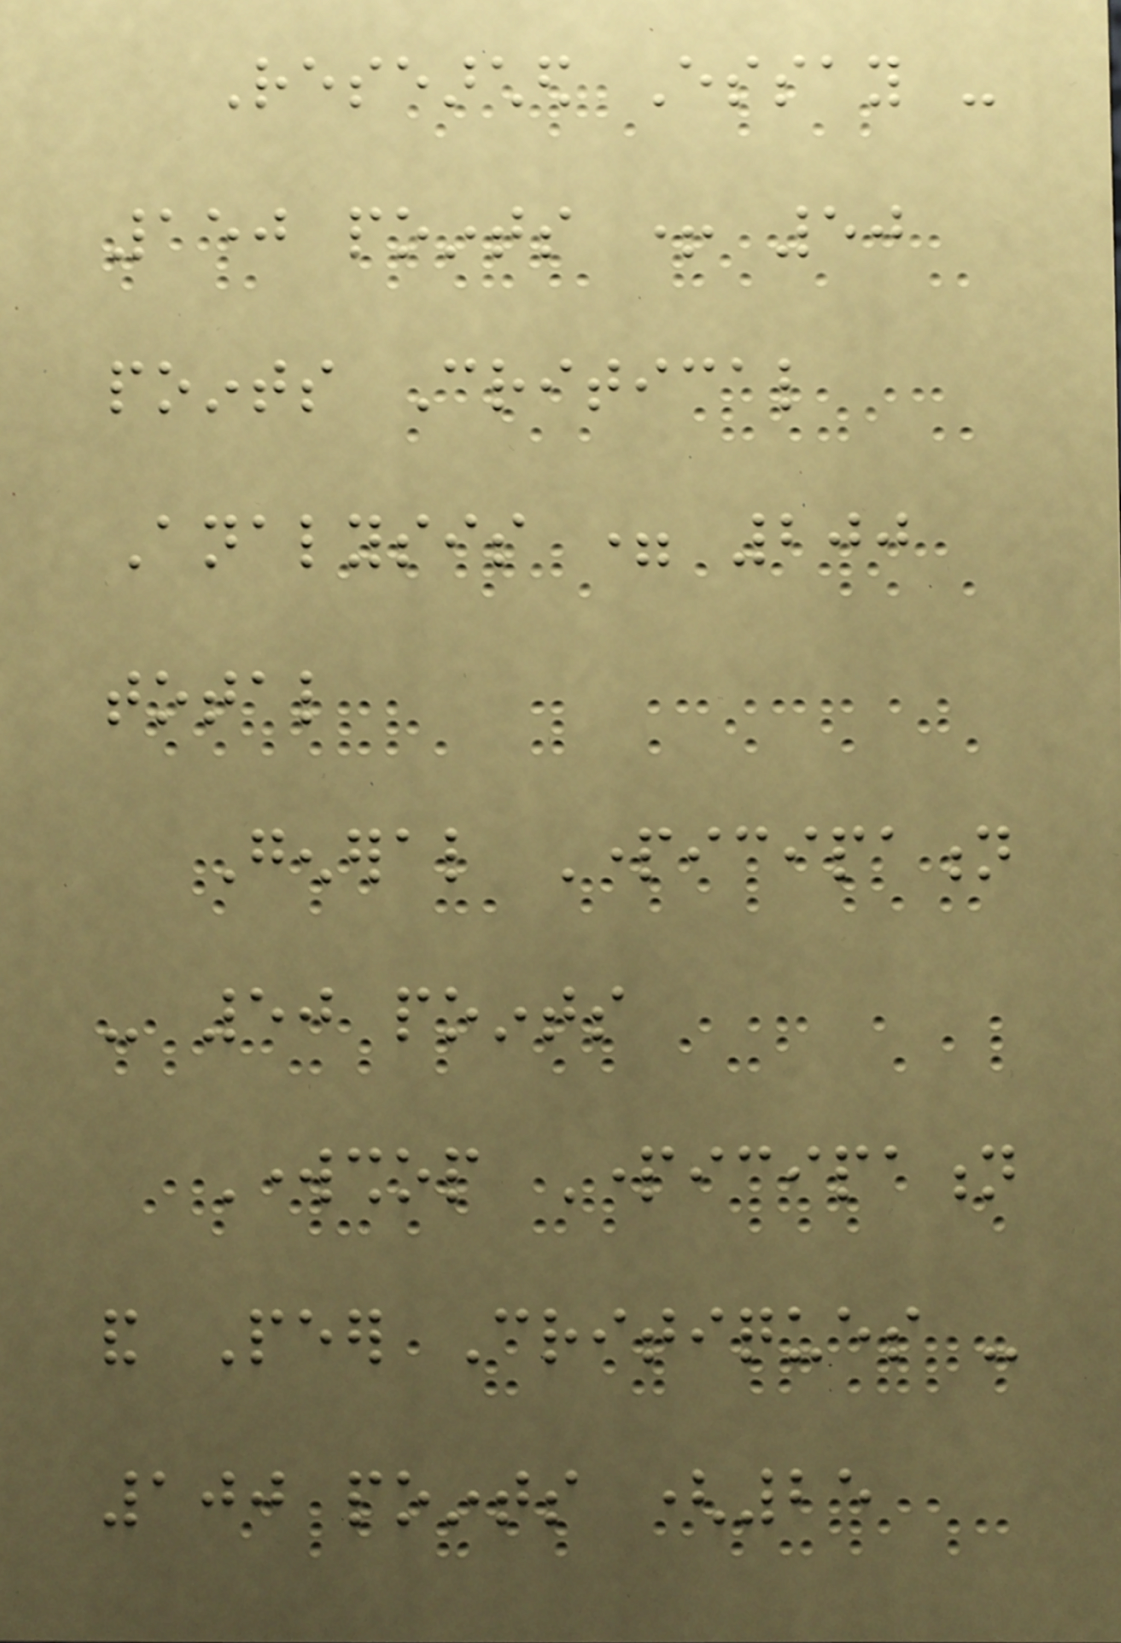Researched Essay -
150 points + 50
points Critical
Analysis = 200
total
General Participation
- 50 points
Workshop Participation
and Peer Critiques -
100 points (25
